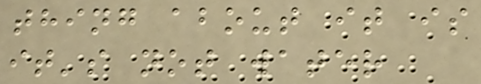thing about it is
it's not water
